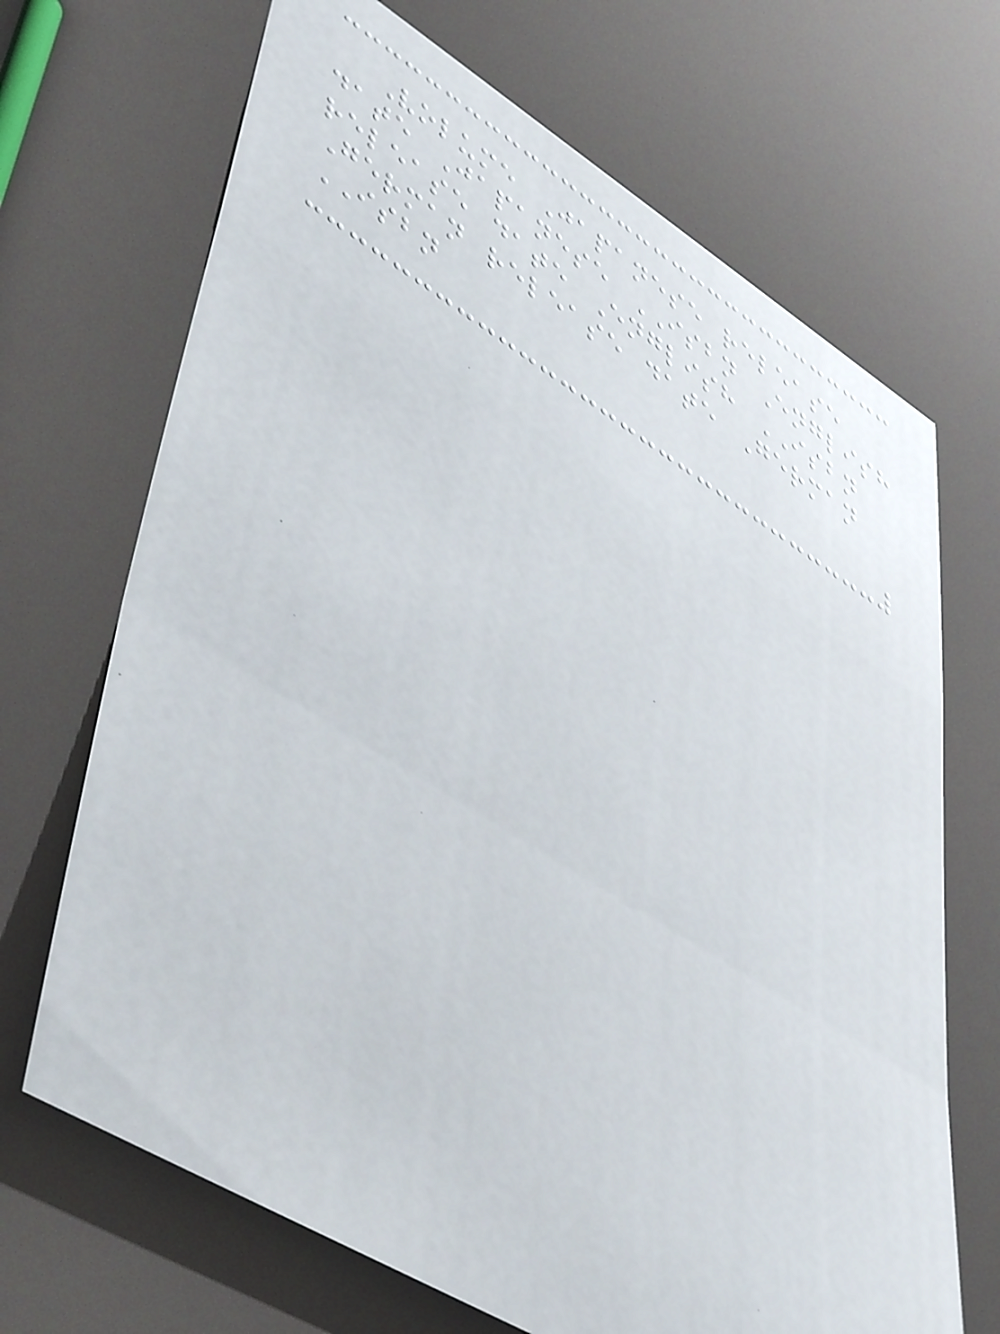Volume Japanese release
date Japanese ISBN English
release date English ISBN
German release date German
ISBN
